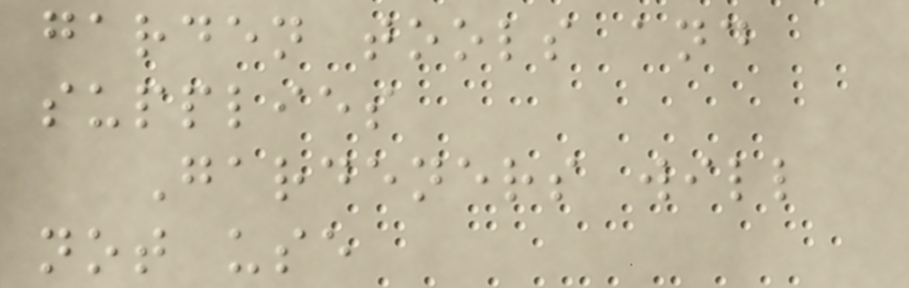garden tools and
supplies
Gardeners will
not use
